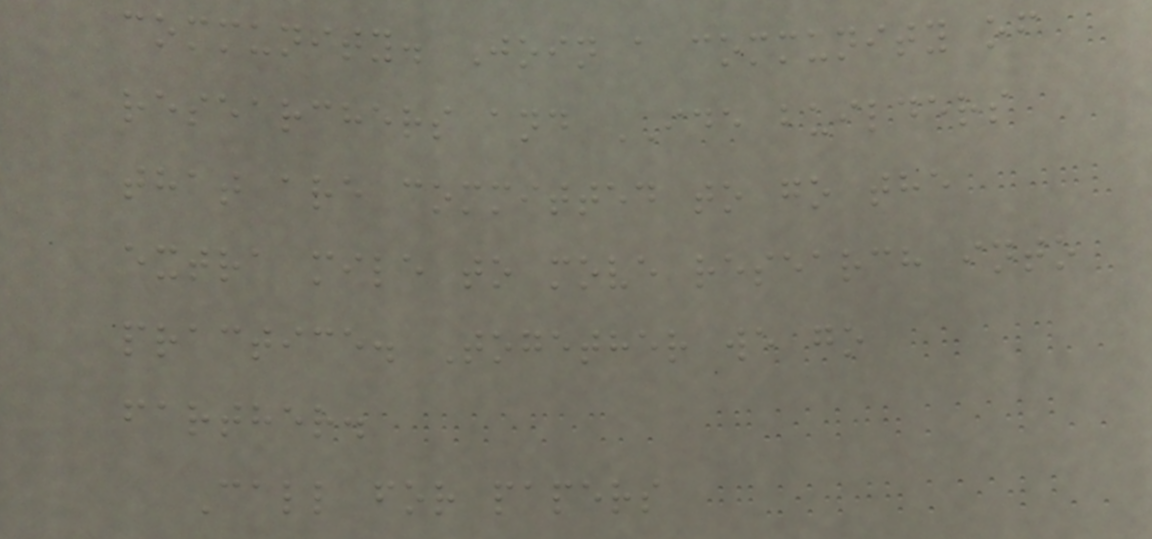community. Join a community of
researchers and IDE builders
that are committed to go the
extra mile to move research into
practice. Together we go
farther.
Call for papers
